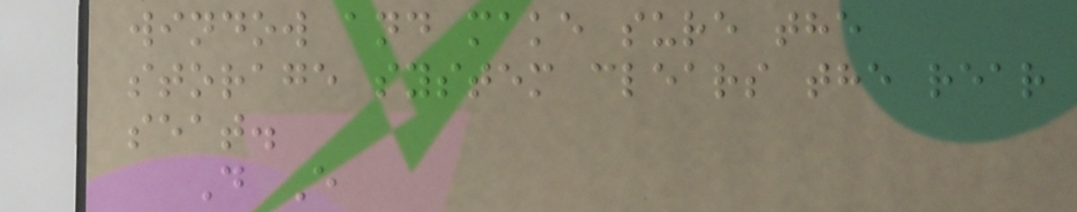window and make sure the
storage system clears the rear
seat.
D E
